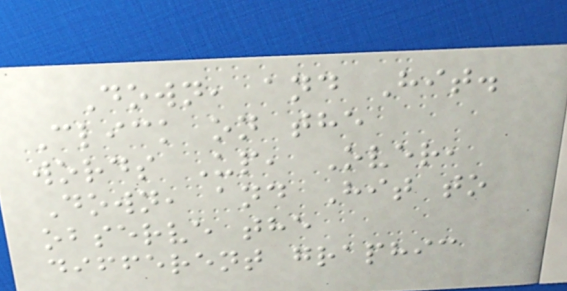Down, and Hit.
Click on the
words Up, Over,
Down, and Hit to
observe the
different graphic
